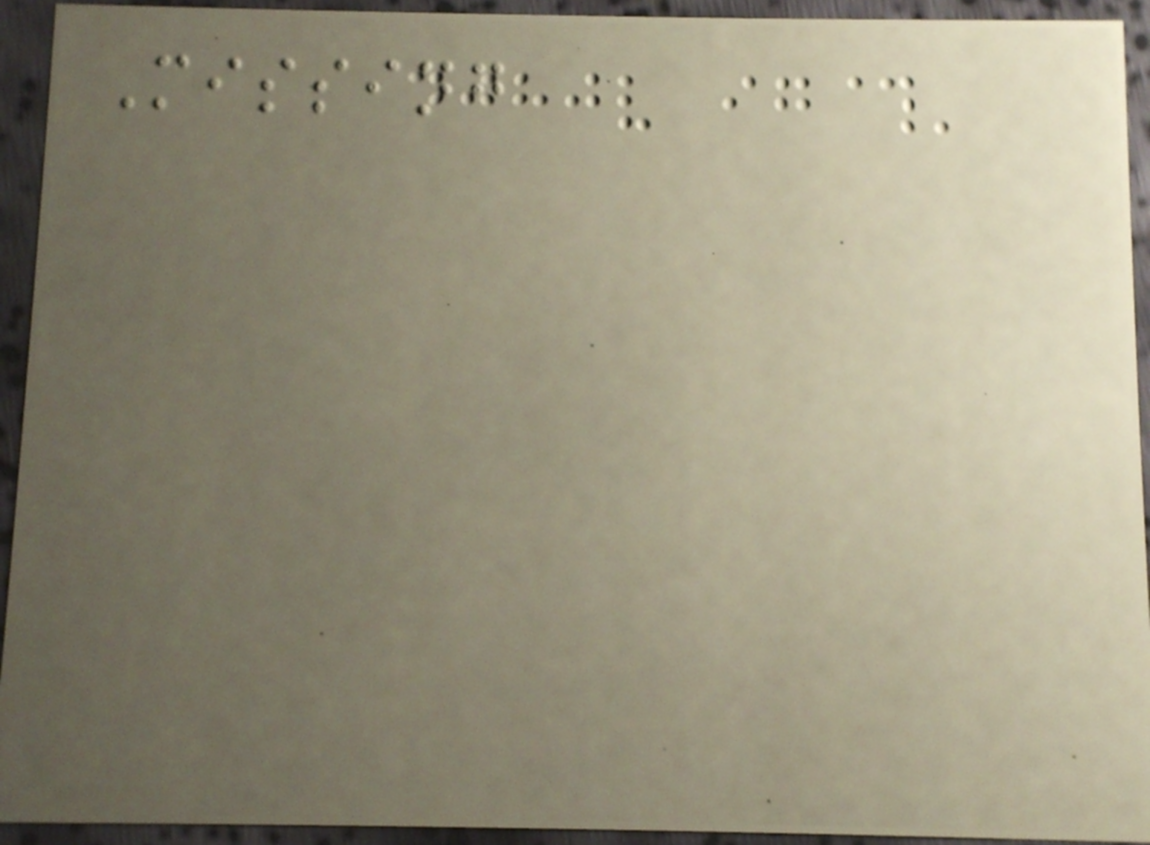Missing
